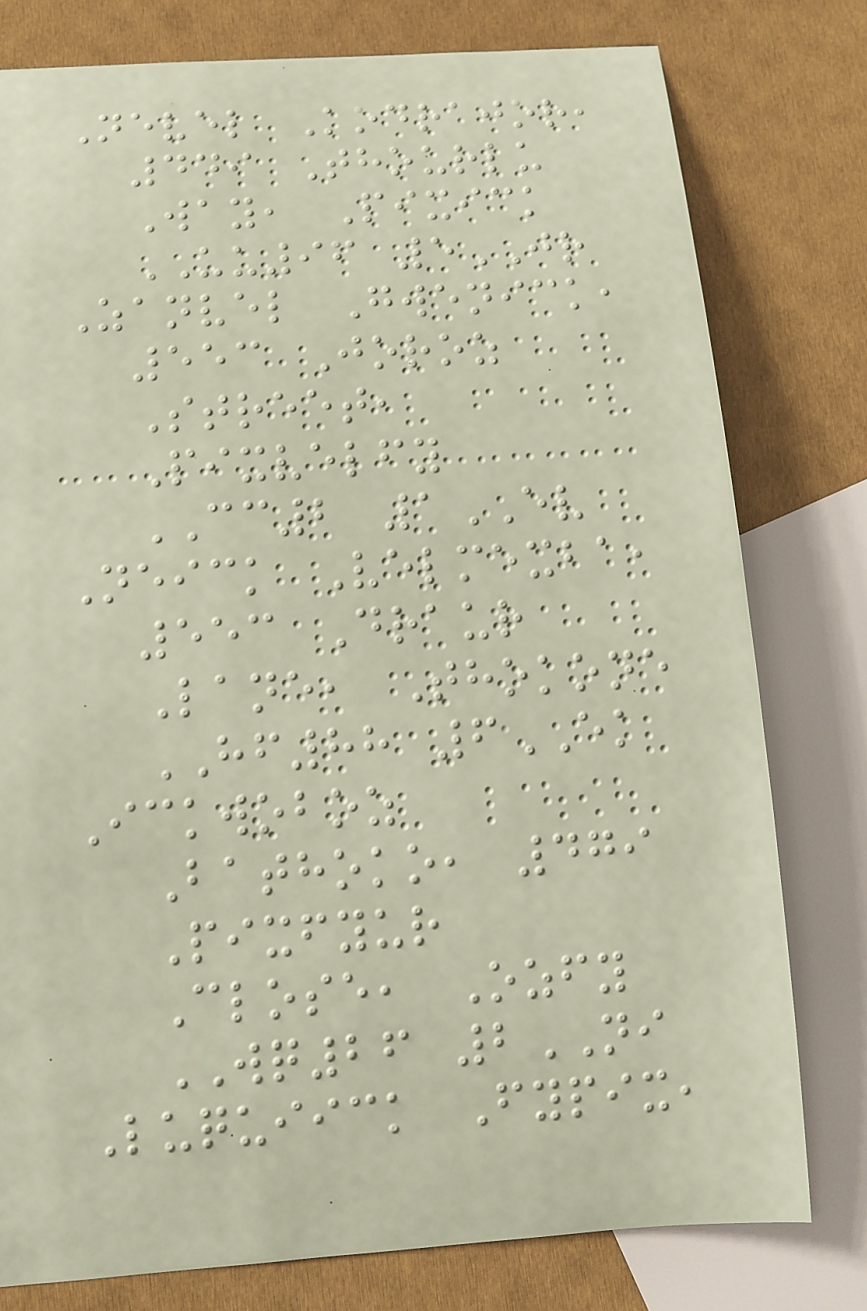Nevel Kodrajor,
449 Thourlu
Way, Pixick
UU96 5JR
Zanvel Gwenick,
553 Joroz
Street,
Pixvelfy
CC2 1EV
Neick Velmexba,
553 Draur
Lane, Thokone
HF88 6EK
Ickwoboz
Bathoko, 479
Pixfyur
Close, Ozfy
WQ26 2NI
Luquiick Fypix,
